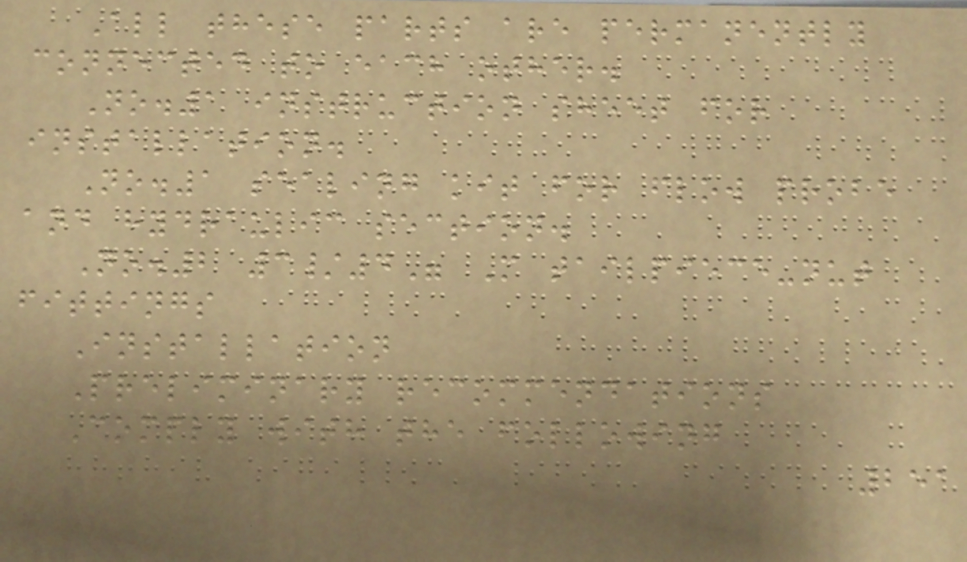All these parts are permanently
connected to each other.
No.1 instruction sheet for
installation.
No.1 sealing kit for flow probe
and hydraulic section.
No.2 3/4" M tailpiece-nut
fittings
Installation
Preliminary recommendations
Comply with the following
251
